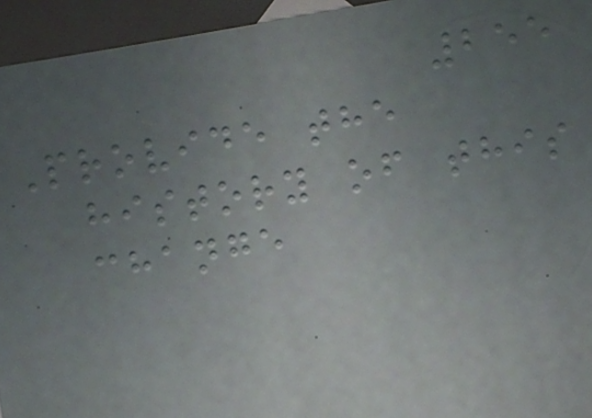255
Provide the
history of this
change
